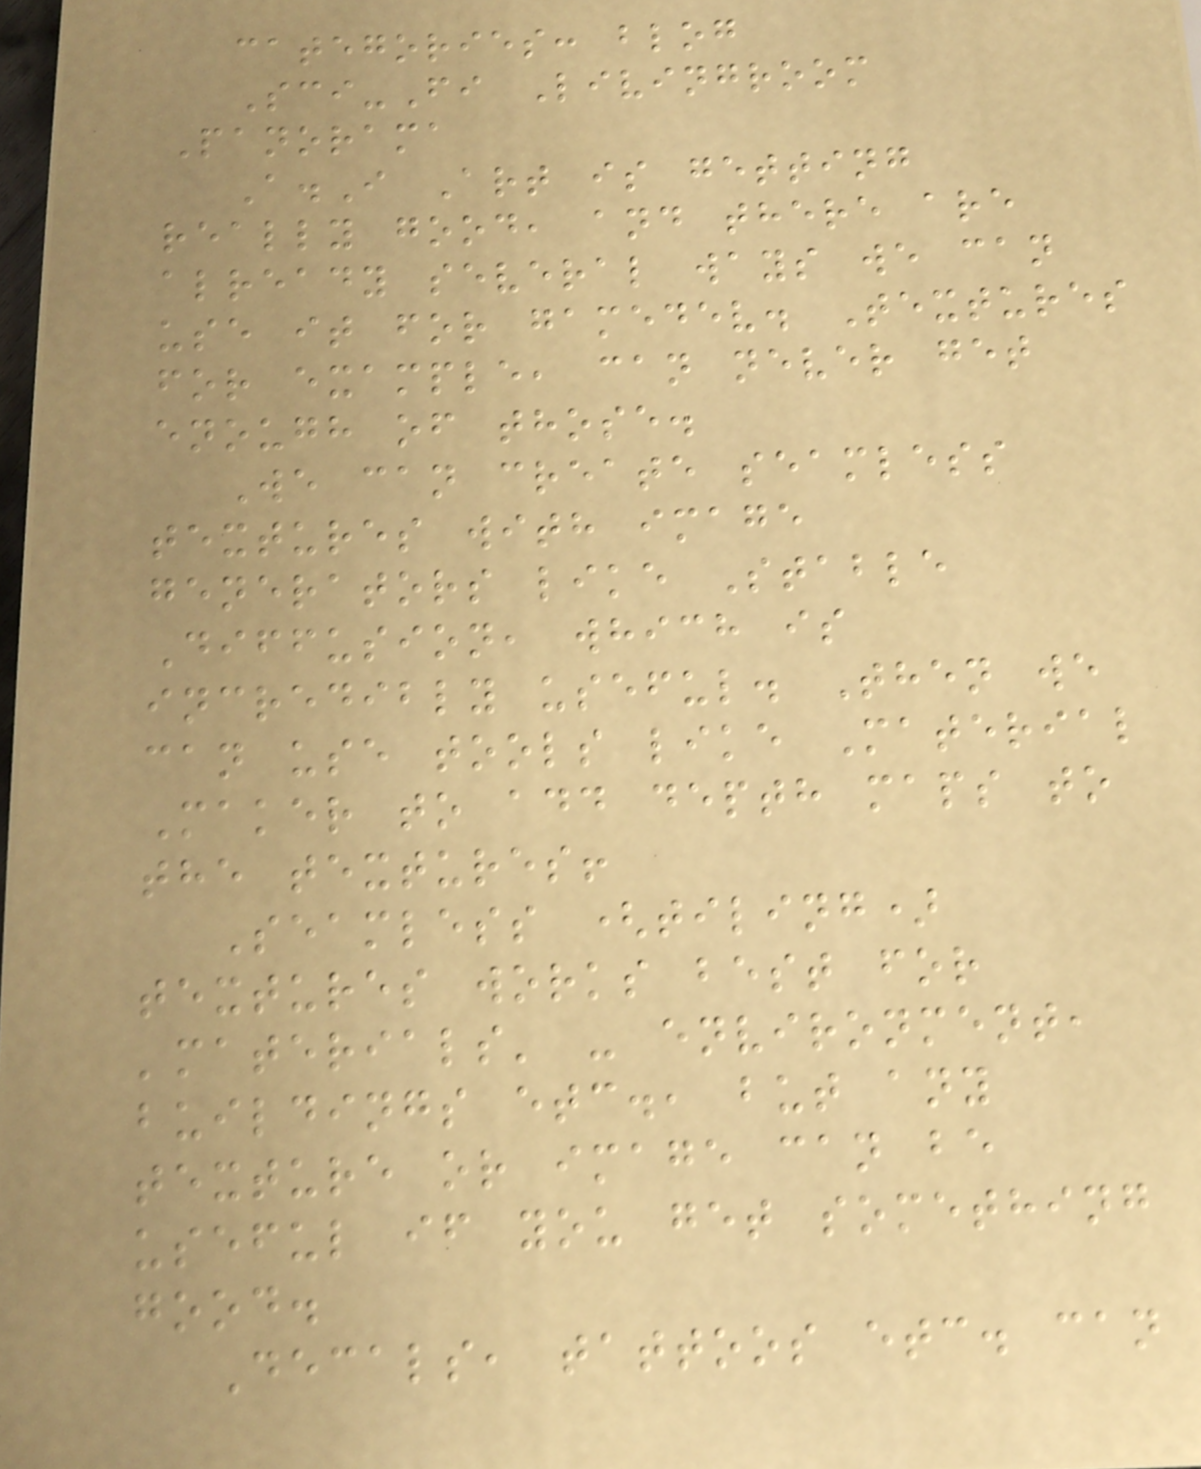categories: blog
Sci-Fi Livingroom
Panorama
A.I Art is getting
really good, and there are
already several ways we can
use it for gamedev. Textures
for example, can never get
enough of those.
We can create seamless
textures with image
generators like Stable
Diffusion, which is
incredibly useful. Then we
can use tools like Material
Maker to add depth maps to
the textures!
Seamless (tiling)
textures works best for
'materials' - environment,
buildings etc., but any
texture or image can be
useful if you get something
good.
Decals, tattoos etc. can
